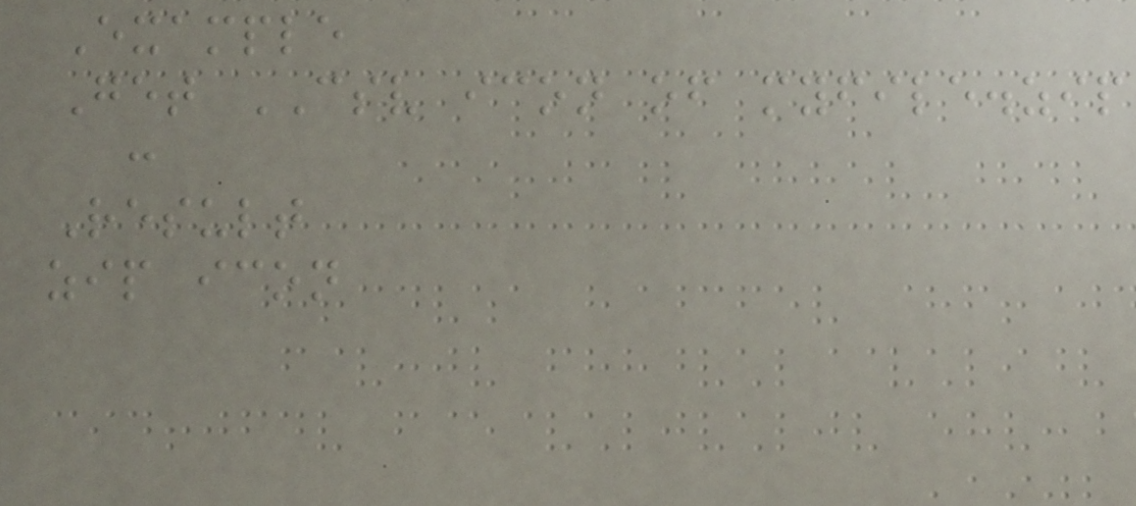Example
Get CSV icon of myfile.zip
:
Result
zip icon
